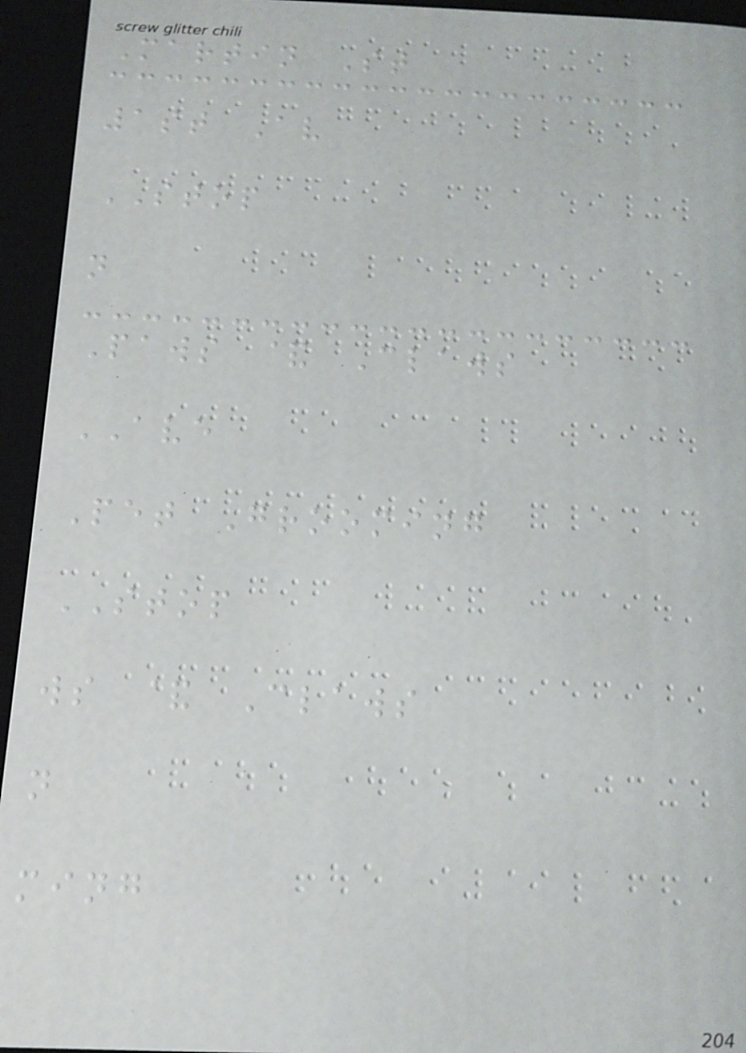Martin St
1st Av
STOP
n
Paws & Claws
AVE
Pet Grooming
STOP
ws & Claws
n
ming
